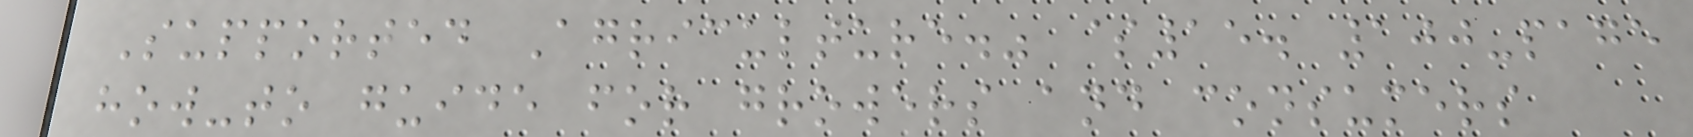Supported Agriculture." $15. 100-page
how-to guide for growers and consumers
